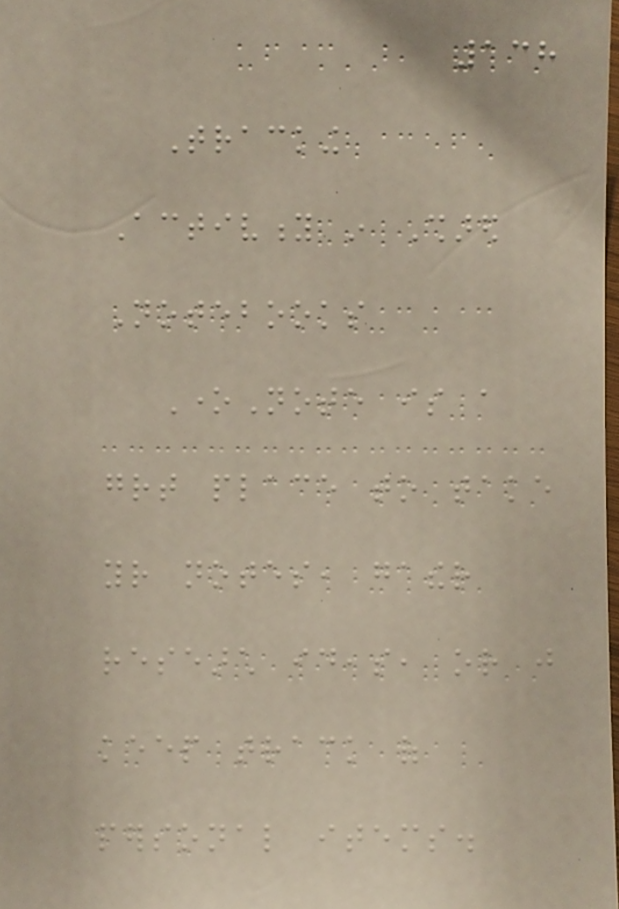138
Tracking
Activity in Shared
Notebooks
OneNote is a
great place to take
your notes, gather
research ideas, or just
keep track of
personal items.
